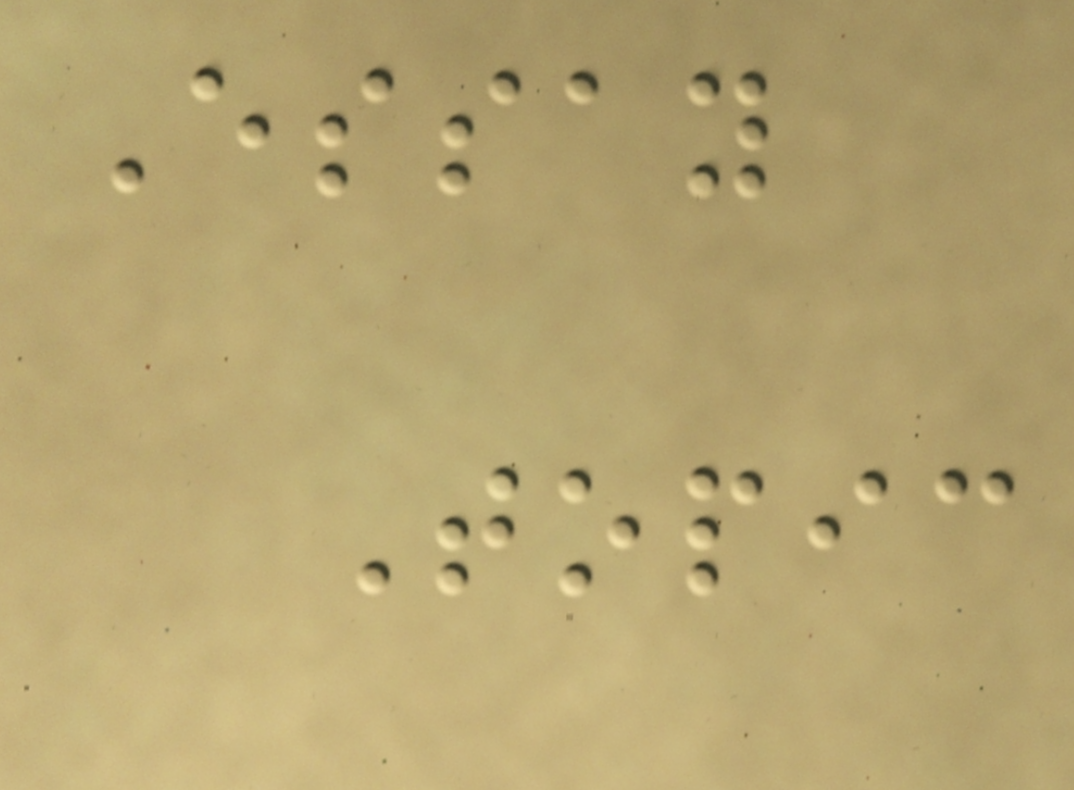Essay
Topic
